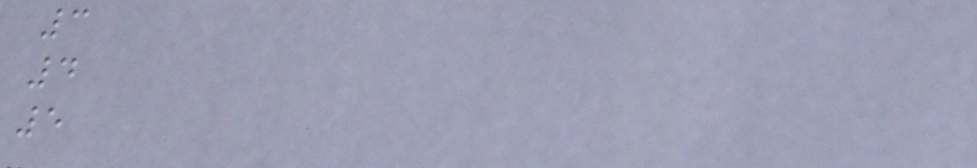3
4
5
